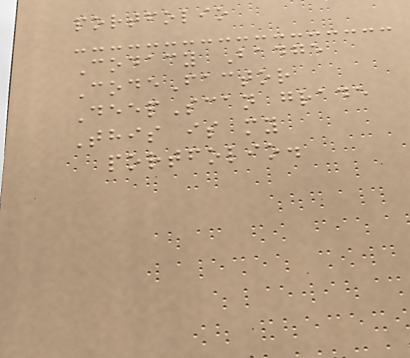portfolio
Codacy Badge
CodeFactor
DeepScan grade
This is my
portfolio.
